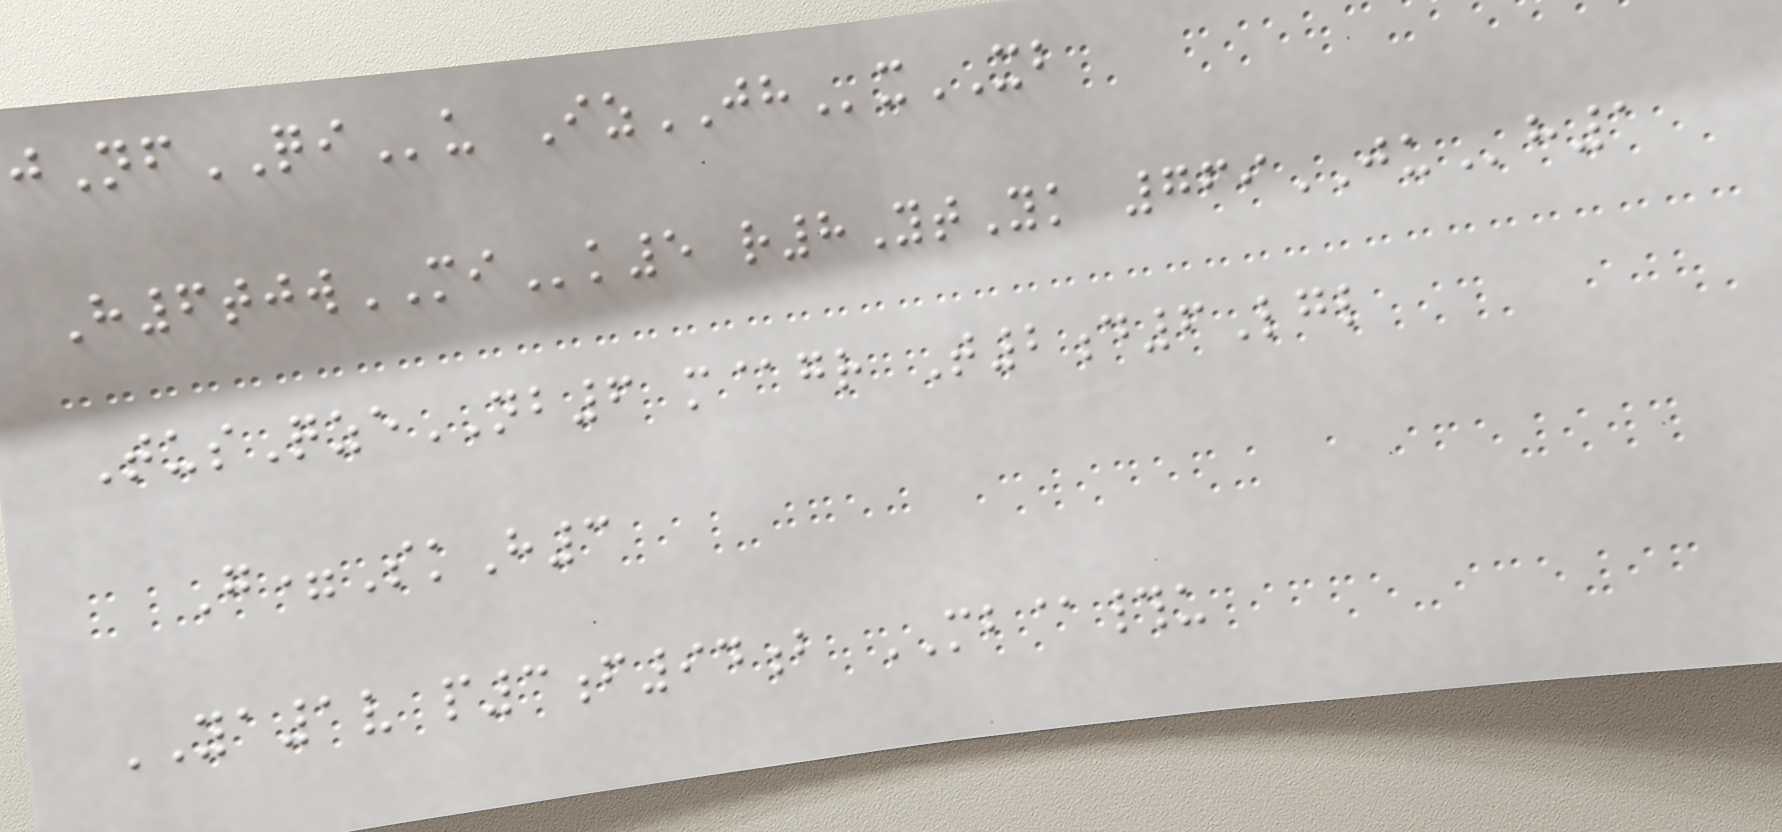jNfQIu IzJHxXB
H6tjwMIk5 r8YtYk 769JUh1
TusQzeNB6 m@gr T2d6Lgl
G=SkH3
YA1v p3f94b MB@#u
